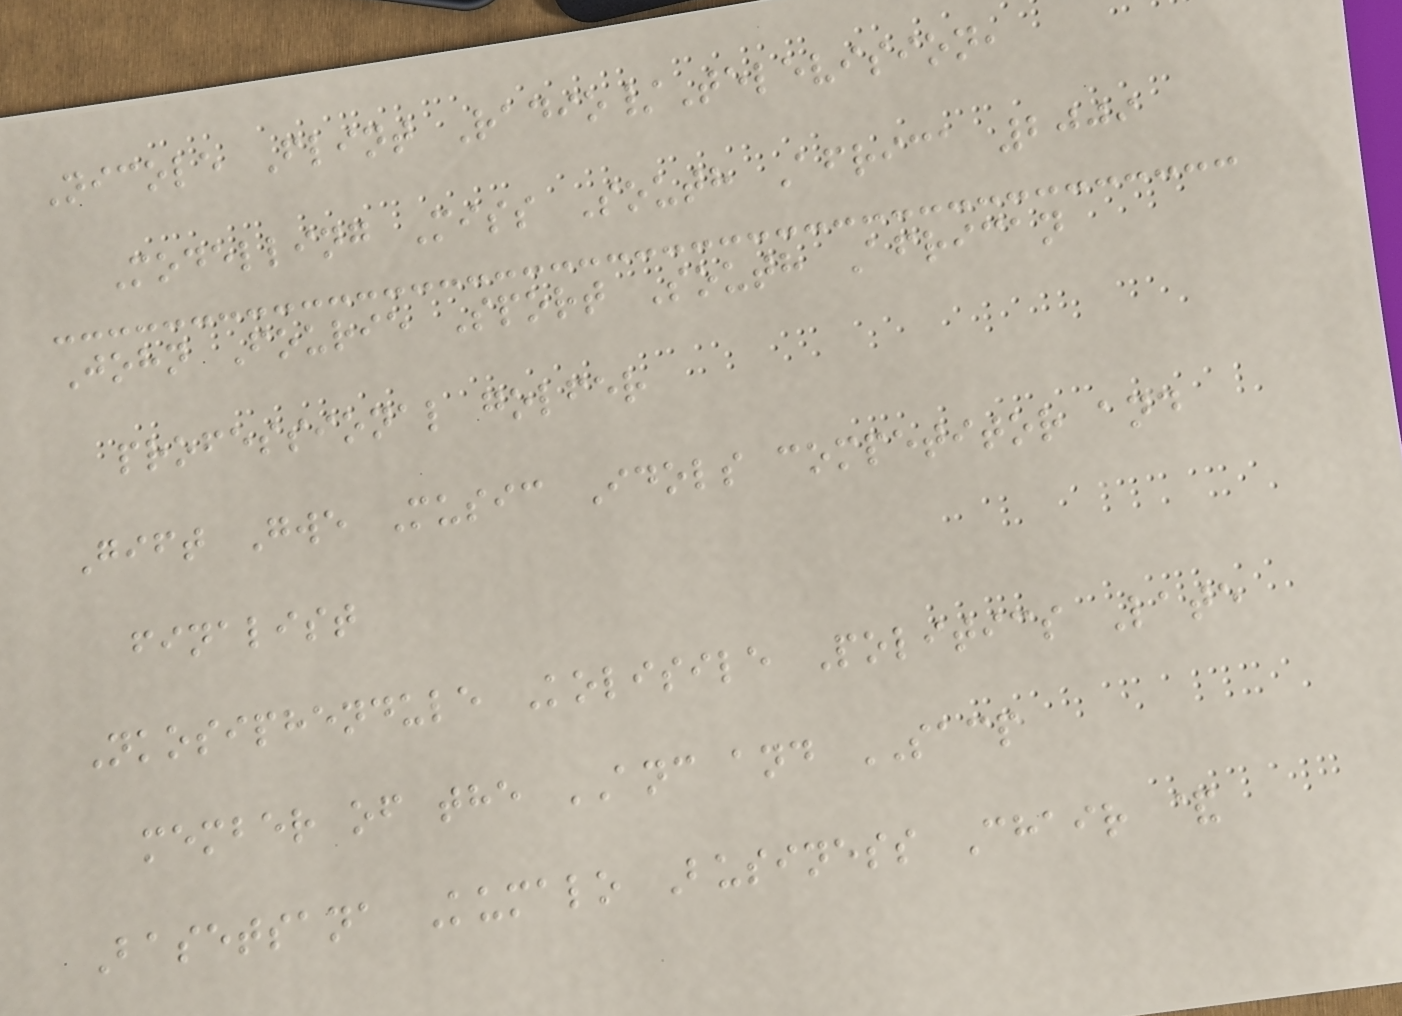Nicole Flint Radio/Television,
Modelling Miss South Africa 2009
John Fourie Sport South African
professional golfer
Gift Gwe Music Idols competitor and
finalist
Nkosiphendule Kolisile Politics Late
member of the ANC and SACP
Basetsana Kumalo Business Chair &
